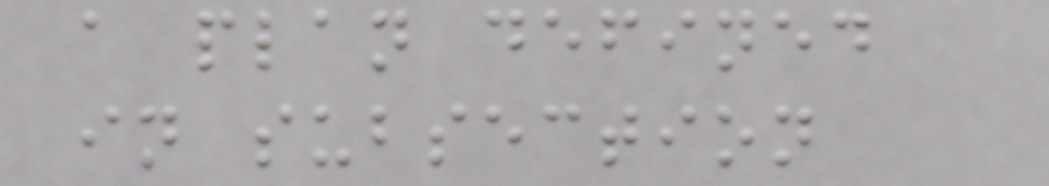a plan defined
in subsection
